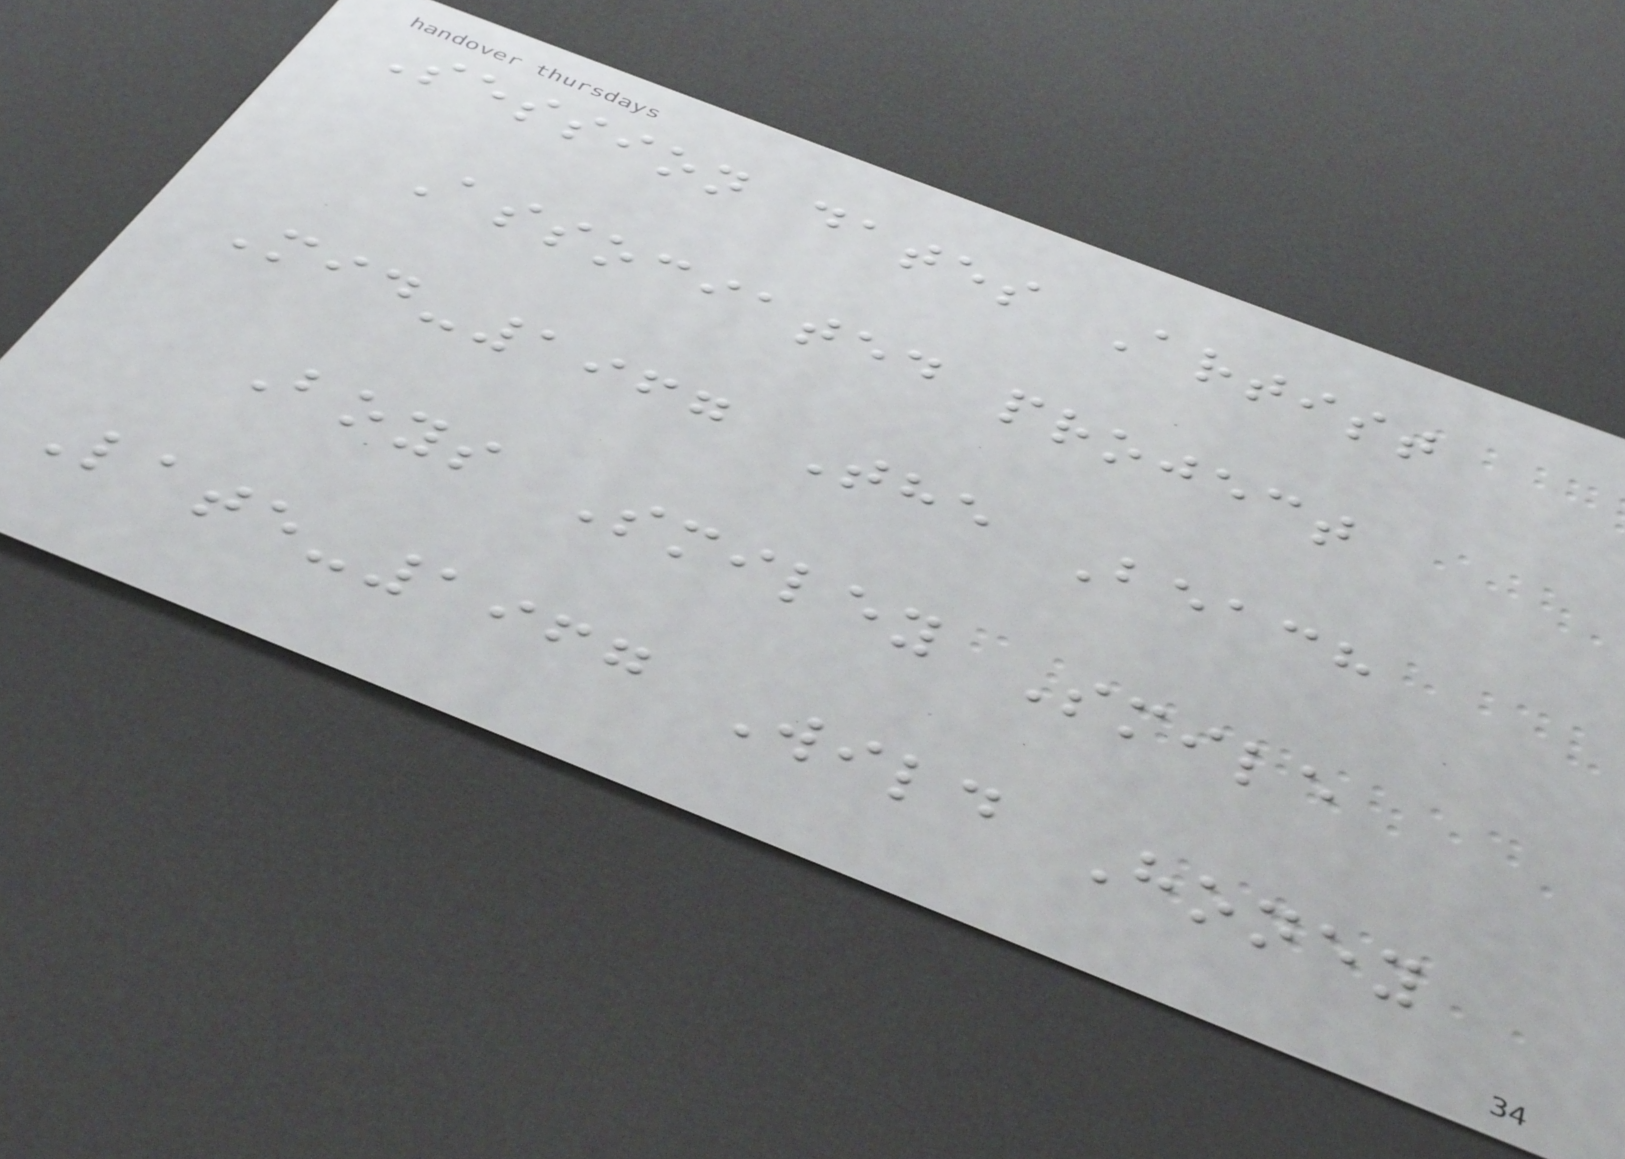Session dates Artist
Associated project
Mid-1967 The Beach
Boys Smiley Smile
Late-1967 Wild Honey
